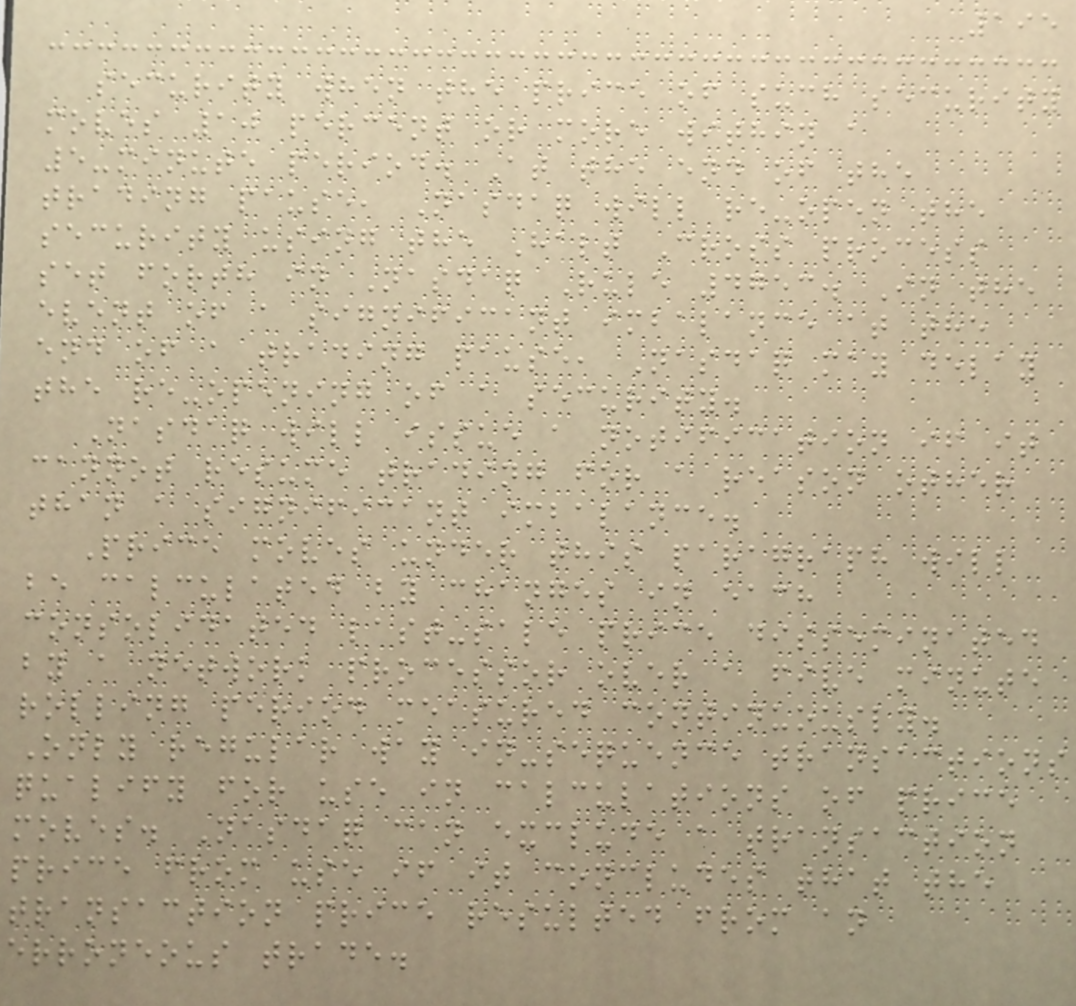195
security when the price of such security
moves 10 percent or more within a
5-minute period. At the end of the
trading pause, Nasdaq will re-open the
security using the Halt Cross process
set forth in Nasdaq Rule 4753. In the
event of a significant imbalance at the
end of a trading pause, Nasdaq may delay
the re-opening of a security.
Nasdaq will issue a notification if it
cannot resume trading for a reason other
than a significant imbalance.
Price moves under this paragraph will
be calculated by changes in each
consolidated last-sale price disseminated
by a network processor over a five minute
rolling period measured continuously.
Only regular way in-sequence transactions
qualify for use in calculations of price
moves. Nasdaq can exclude a transaction
price from use if it concludes that the
transaction price resulted from an
erroneous trade.
